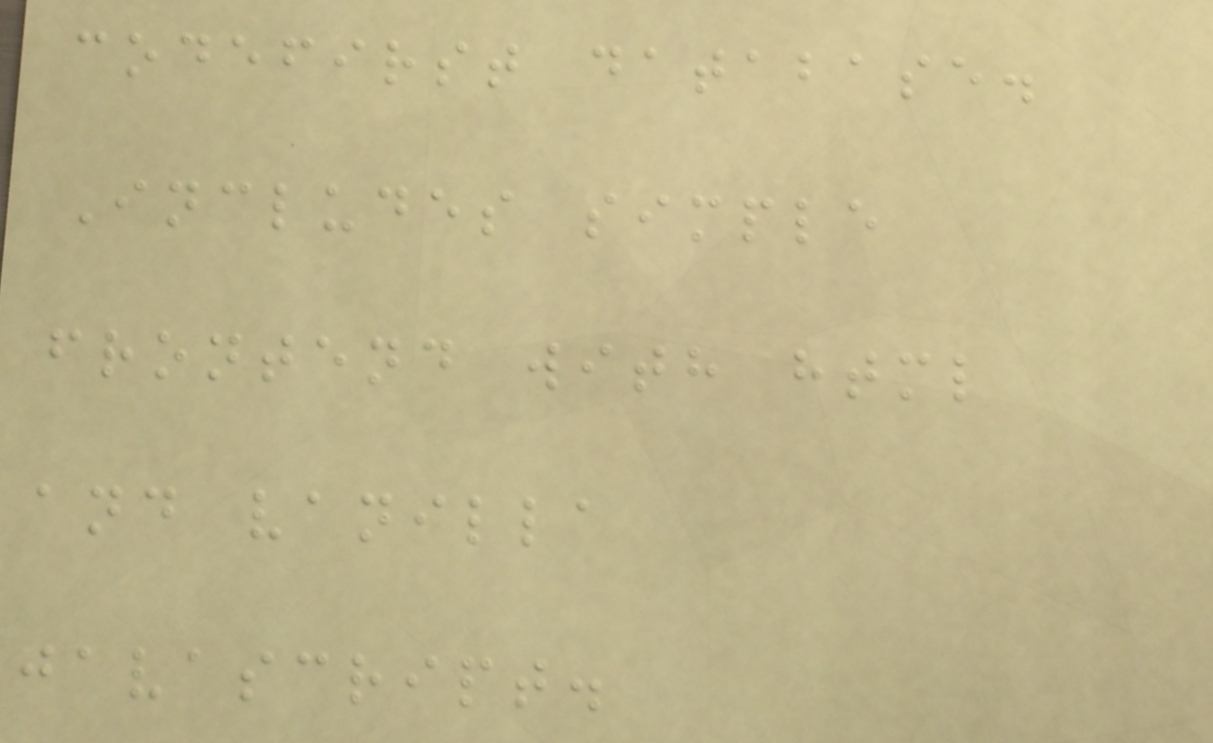codefirst database.
Includes simple
frontend with html
and vanilla
javascript.
